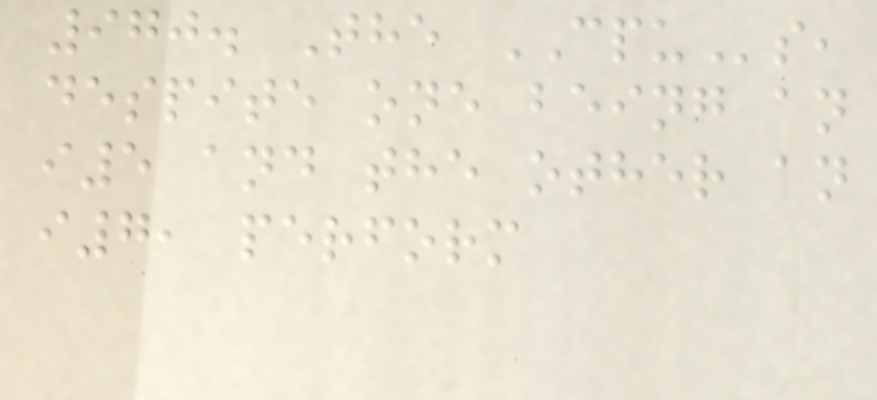970. The CPUs,
despite one being an
i5 and the other an
i7, perform
